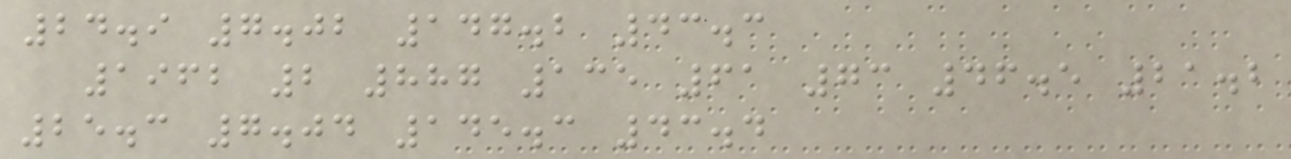24.9 7.02 147.2 43.3
1962 2 887 135 61 73 46.5 21.2
25.3 7.04 145.3 43.4
